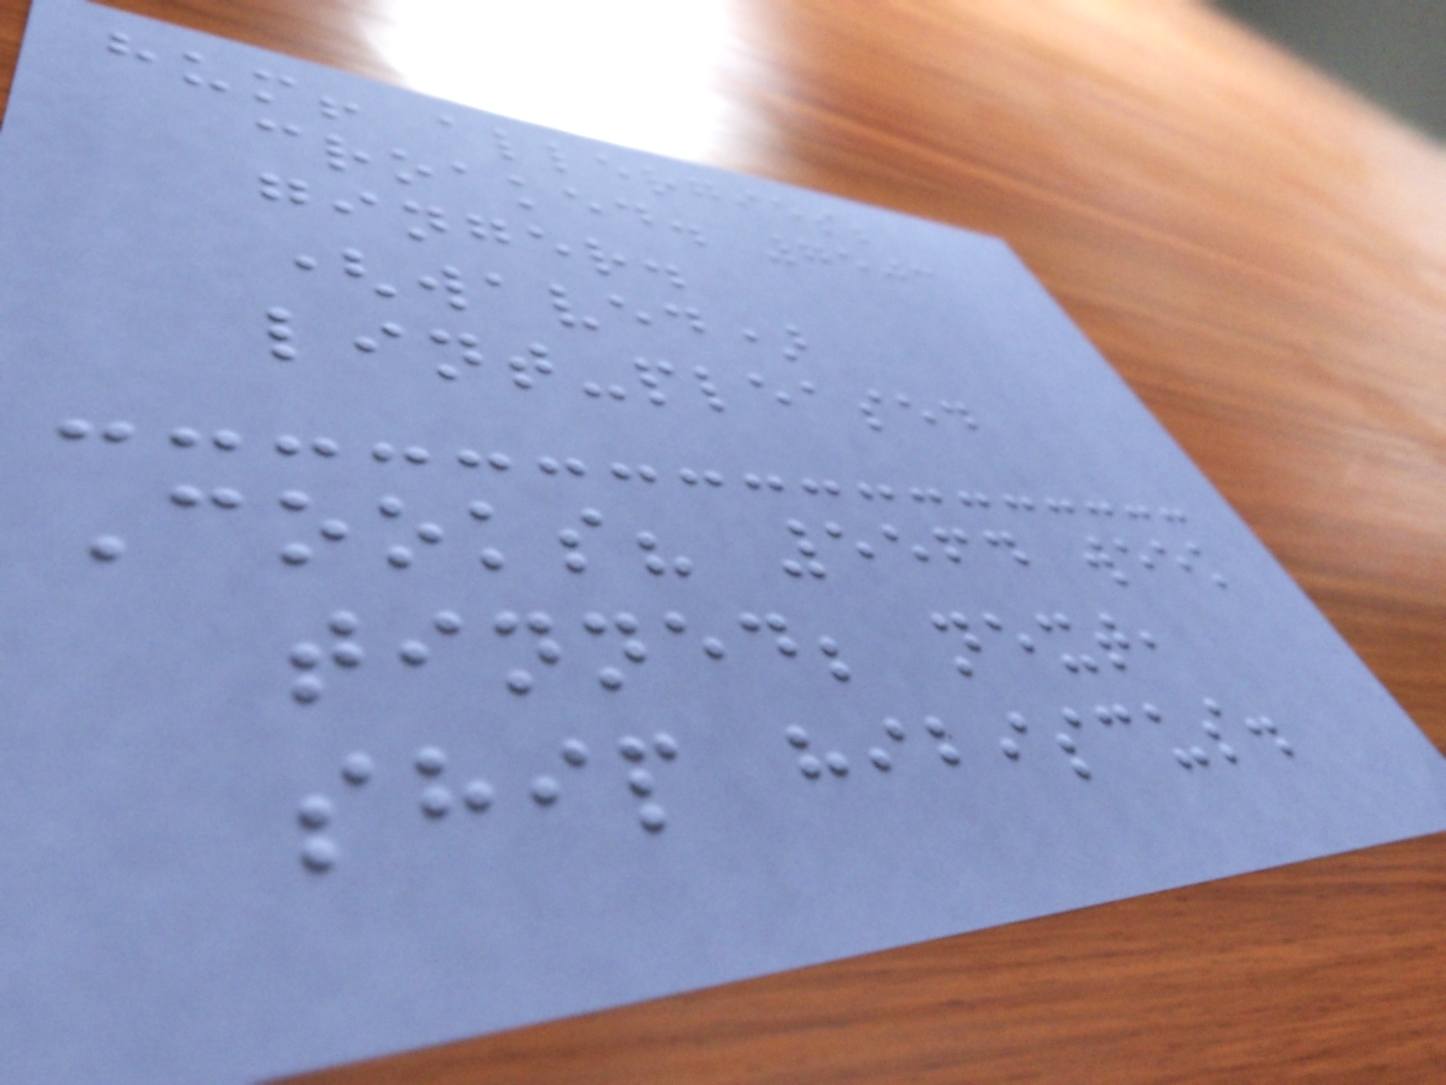hum! allergies;
croaked. 7503
ginger.
(waved)
lint-pleased
Cooks? 5564 week
tinned; next,
ship hibiscus.
